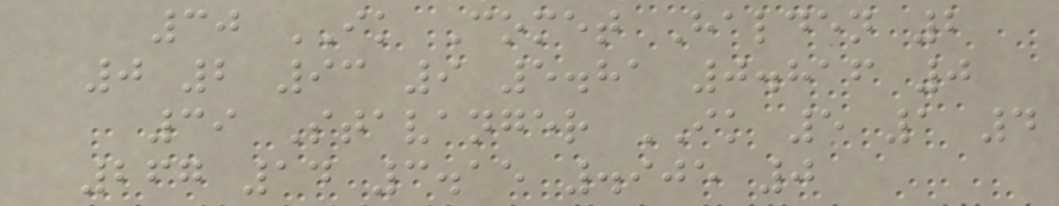30 IK Comet Halden 2
0 2 93 9 5.81 0.816 0
39 Stavanger IK 5 1 4
267 14 3.15 .905 0
